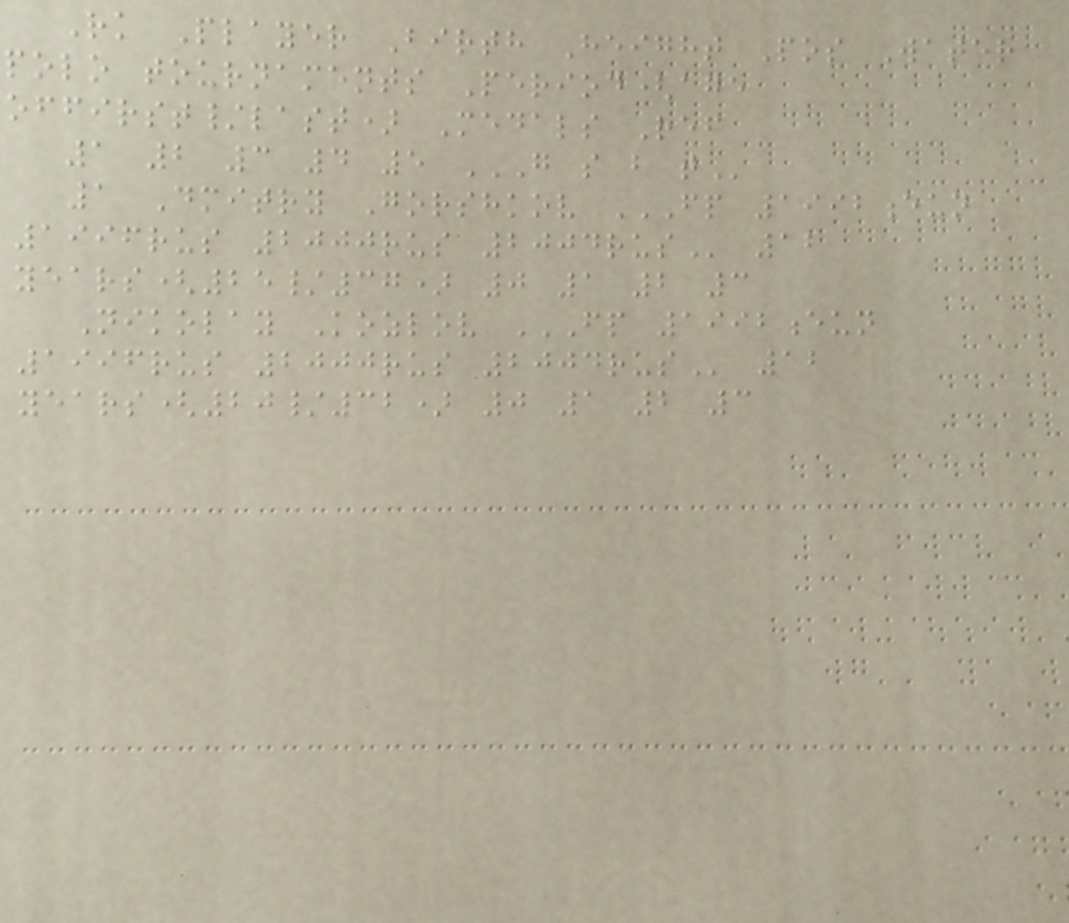Rk Player Birth Height Pos Water
polo tournaments Period(age
offirst/last) Medals Ref
1 2 3 4 5 G S B T
1 Dmitry Gorshkov FP 1992EUN
1996RUS 2000RUS 2004RUS 12
years(25/37) 0 1 2 3
Nikolay Kozlov FP 1992EUN
1996RUS 2000RUS 2004RUS 12
years(20/32) 0 1 2 3
